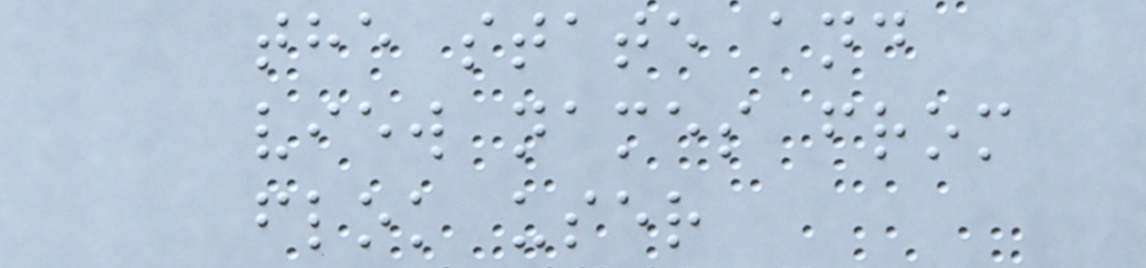the state and
view names from
flok user
